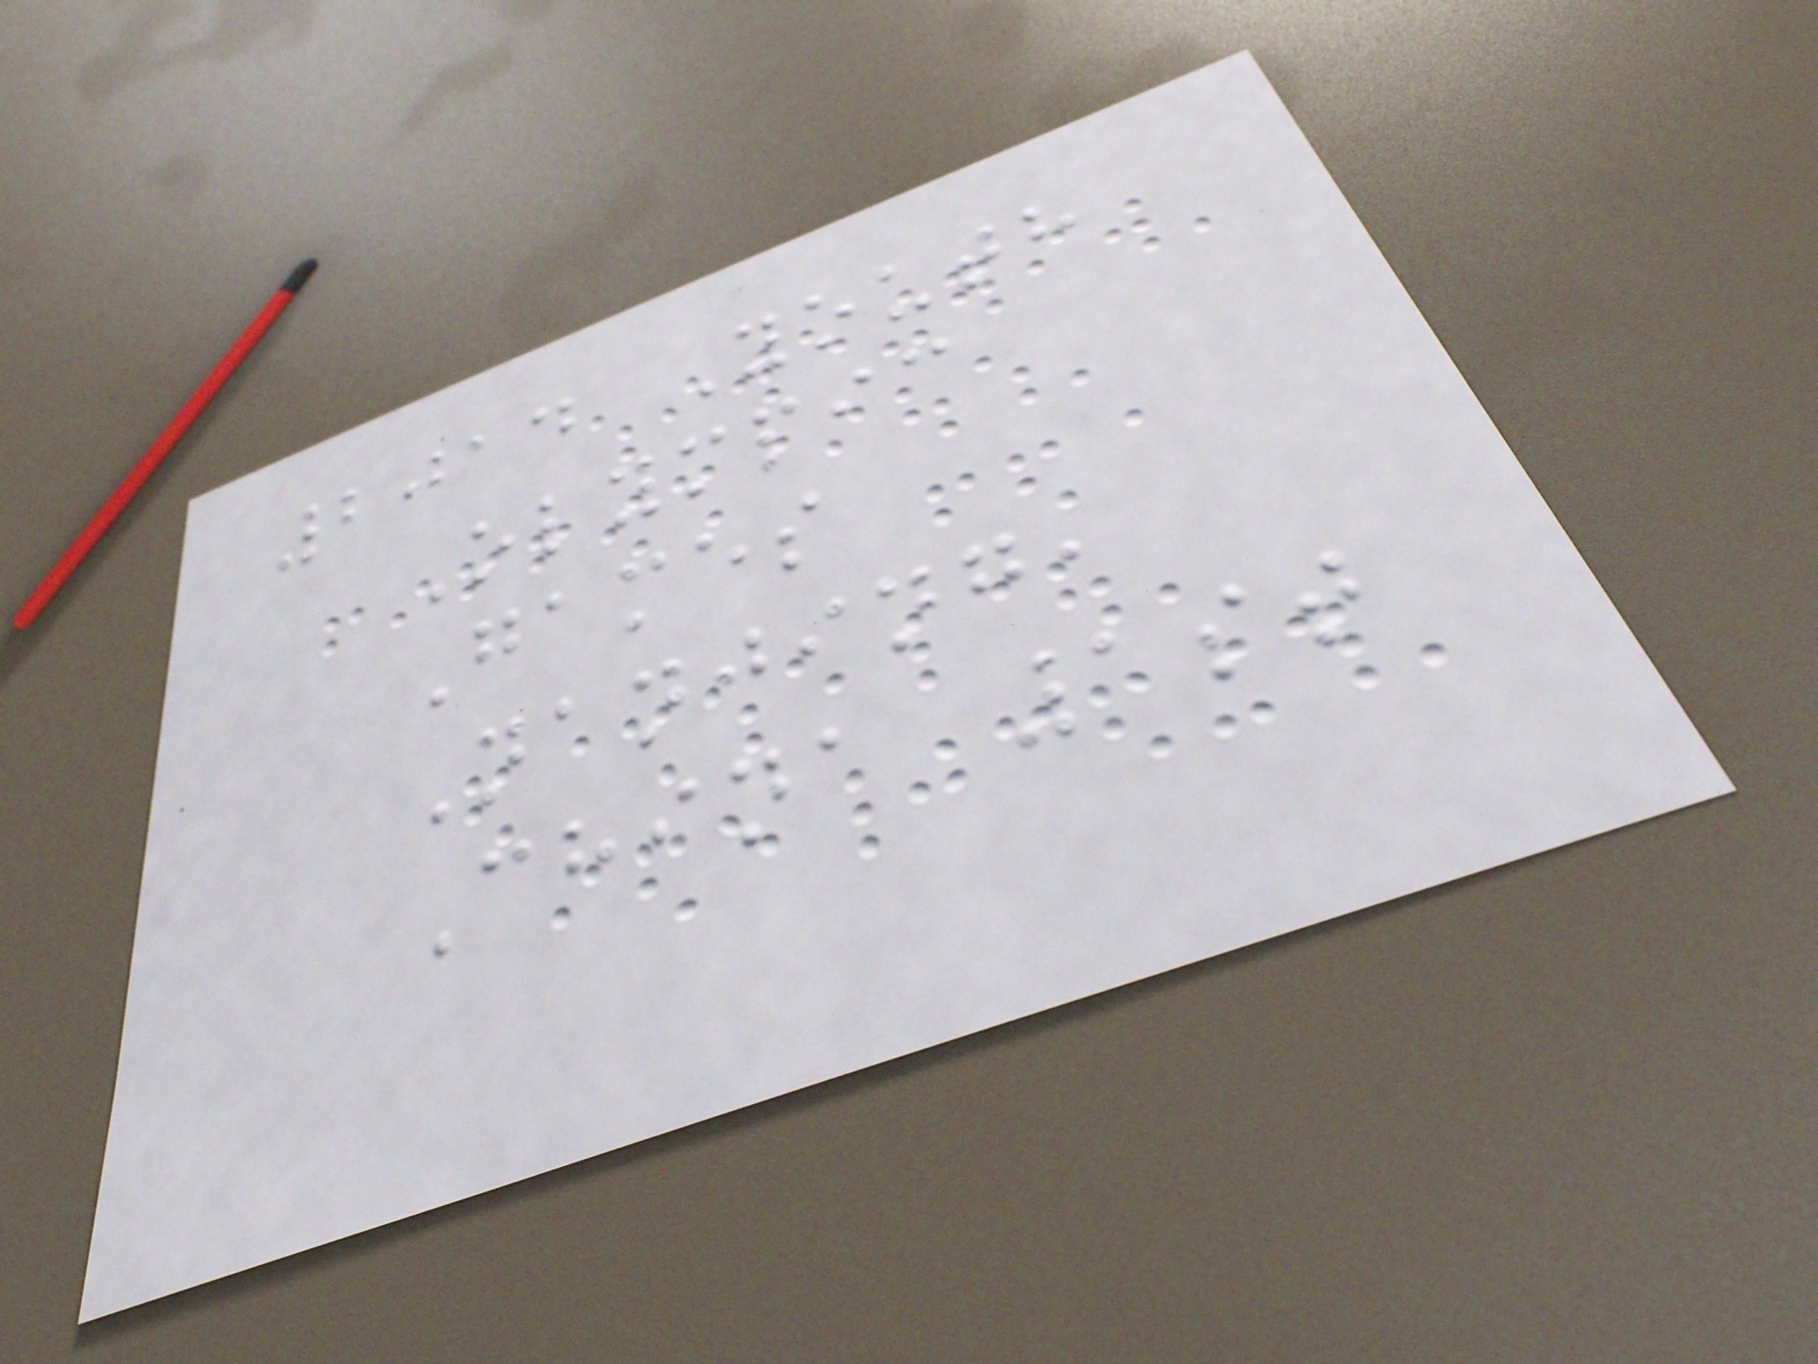2014 Youth
Olympic
Games
Nanjing,
China 1st
